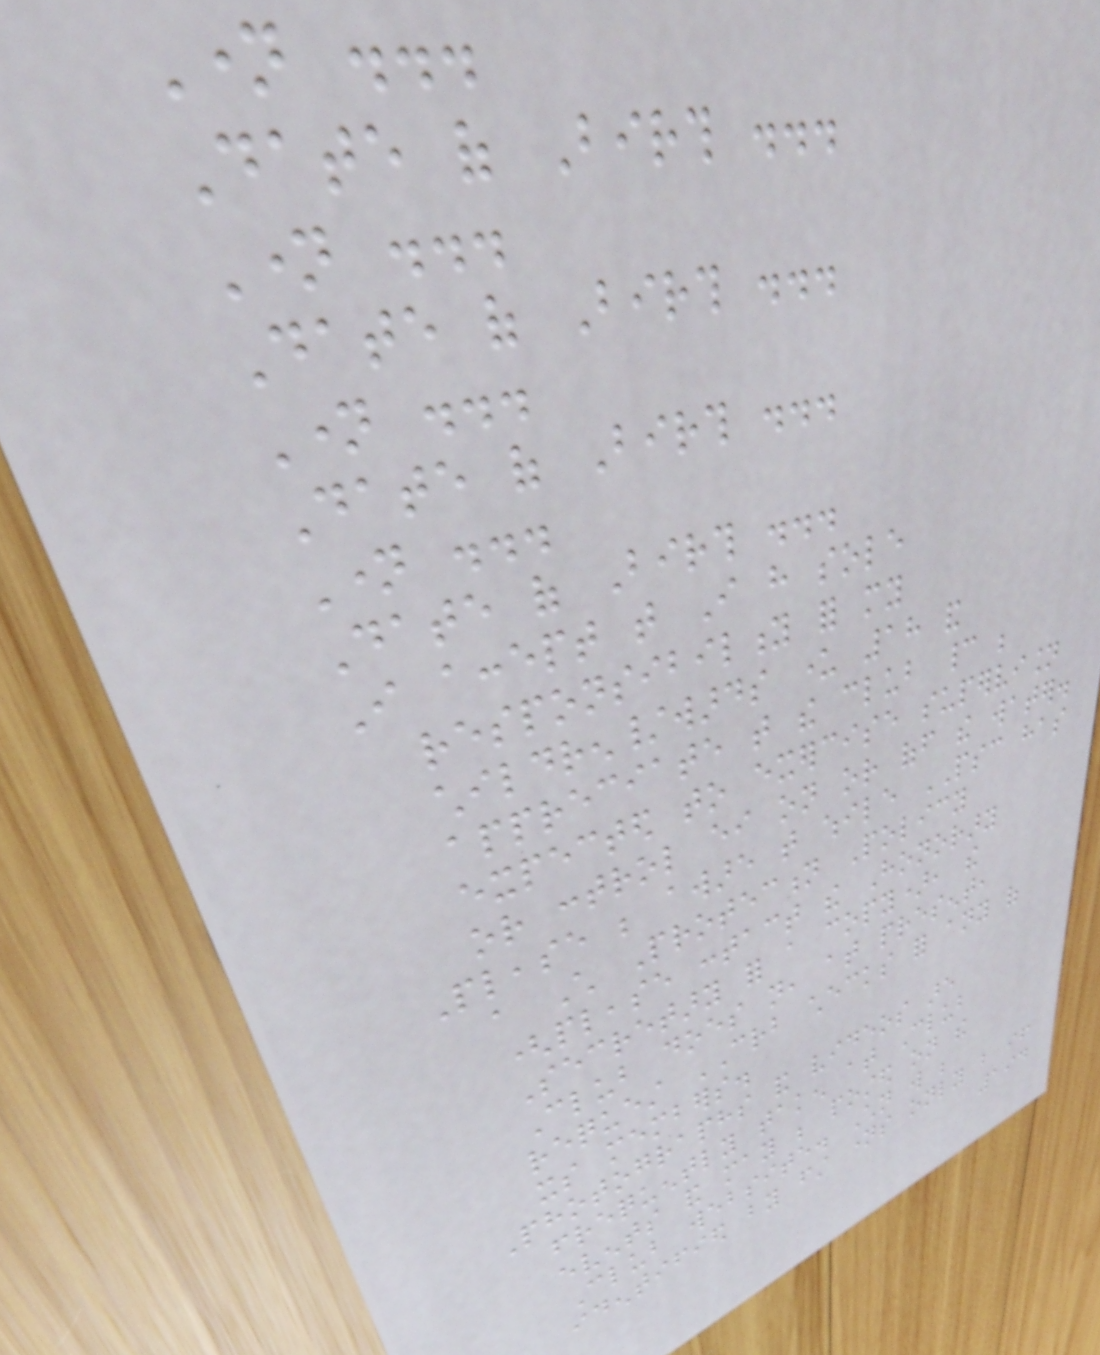Name ...
Date of Birth ...
Name ...
Date of Birth ...
Name ...
Date of Birth ...
Name ...
Date of Birth ...
I accept that I have sole
responsibility for my
children/wards under 18 and
appreciate that the club cannot be
expected to exercise supervision
or control either on or off the water.
Please be aware that while PSC has
a Child Protection Policy
(please contact the Honorary
Secretary for a copy), the
Club does not, at present,
request CRB checks for any of
its members.
Photographs and videos are
frequently taken at Club
events and may be posted on the
Club website. Children will be
identified by first names only but if
194
